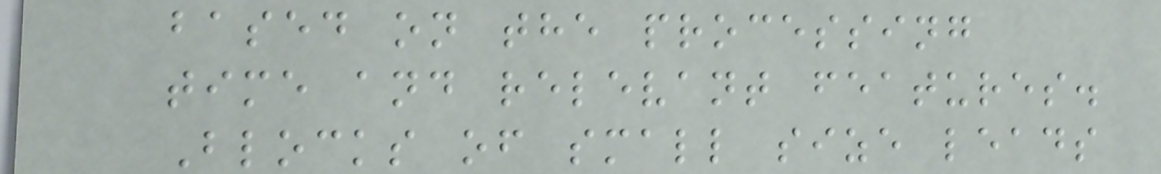based on the processing
time and relevant features.
Blocks of small size leads
